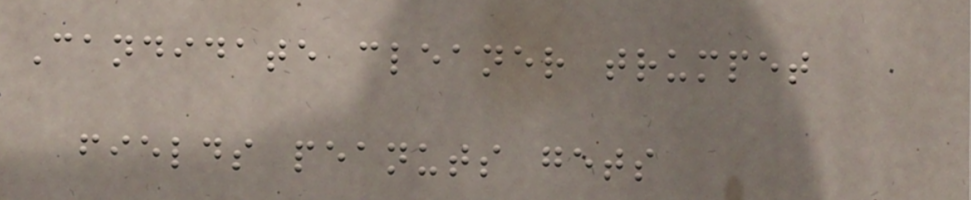Candidate cleaner trumpet
fields peanuts gets
